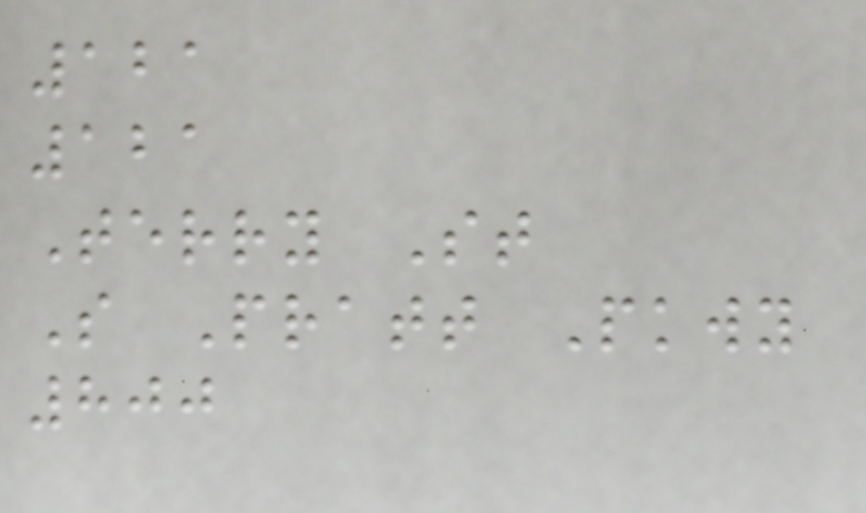121
121
Terry St
S Pratt Pkwy
800
